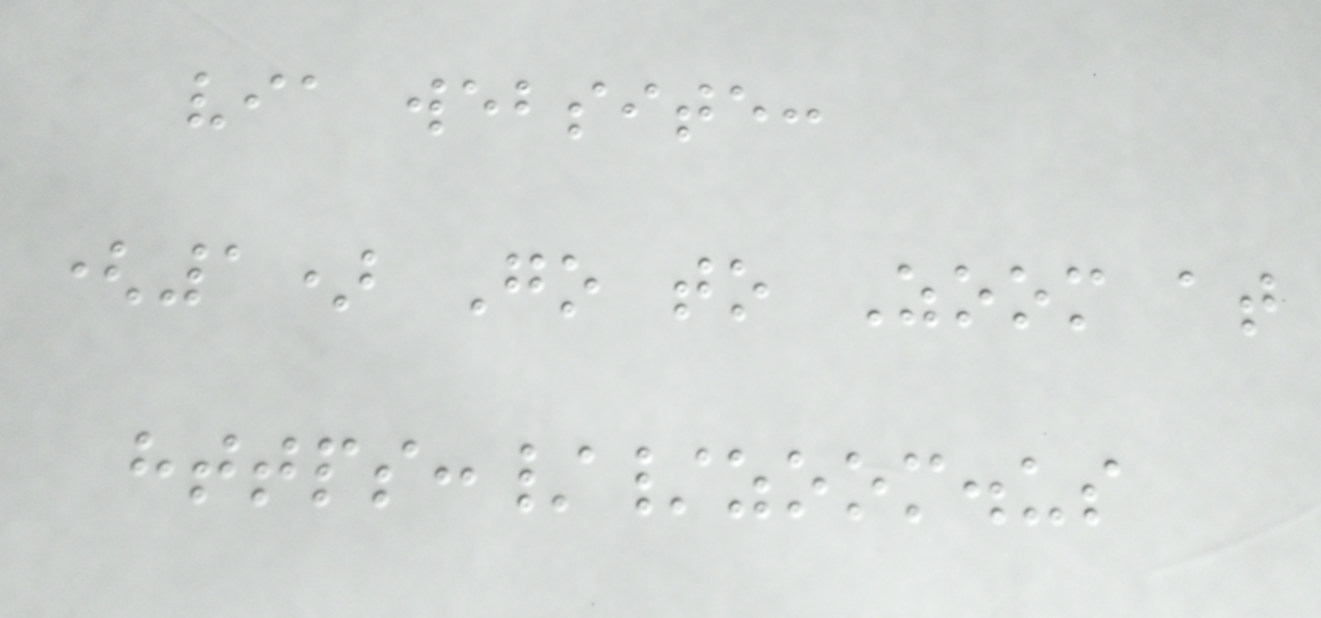via website:
(1) Go to Zoom at
https://zoom.us
